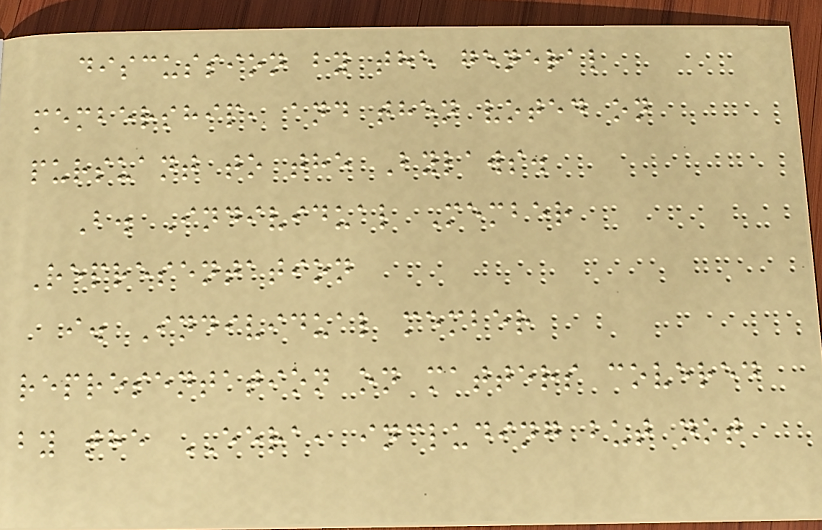discussion by the general
membership, and then voted on
pursuant to the Bylaws.
B. Individual Member
Representation
i. Individual member
representation on matters covered
by the EERA, including but not
